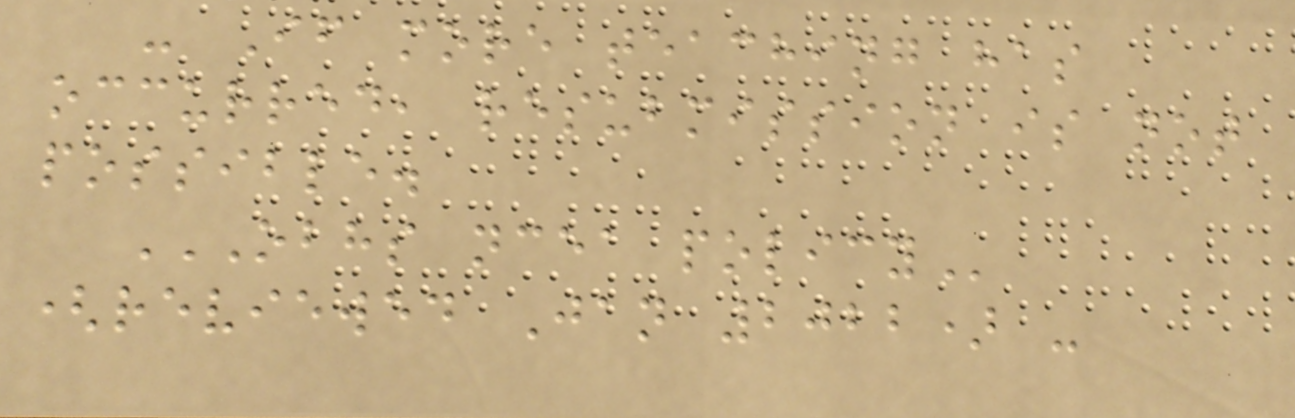- If more teaching has
occurred, resubmission is not
possible.
OBHS NCEA POLICY
(reviewed Jan 2022) -
